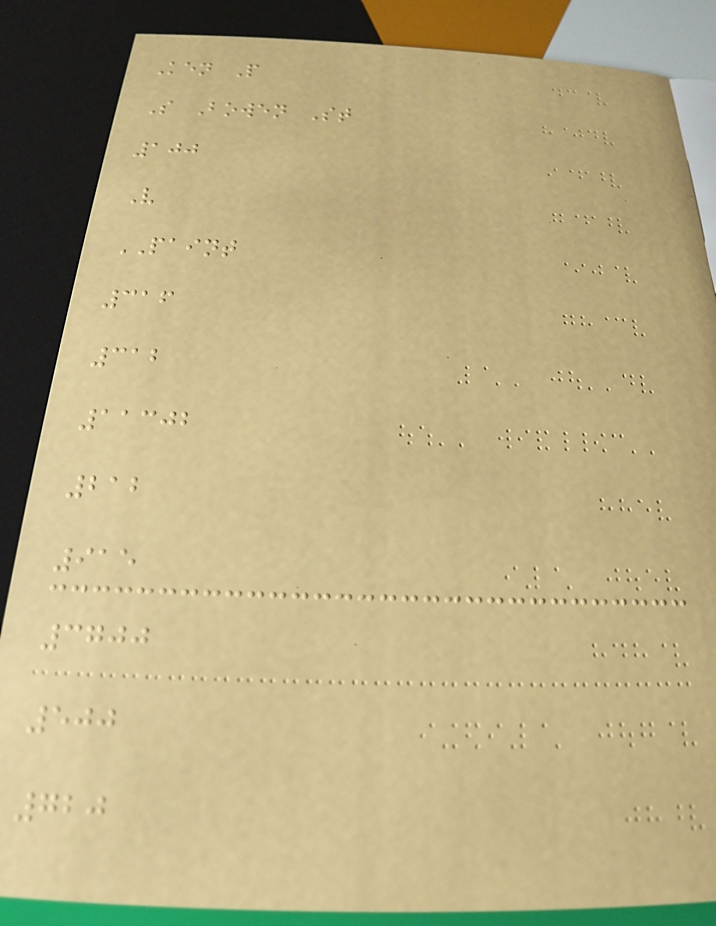Ken P
S Bowen St
100
V
PAINT
316
312
11302
212
915
3700
500
720
